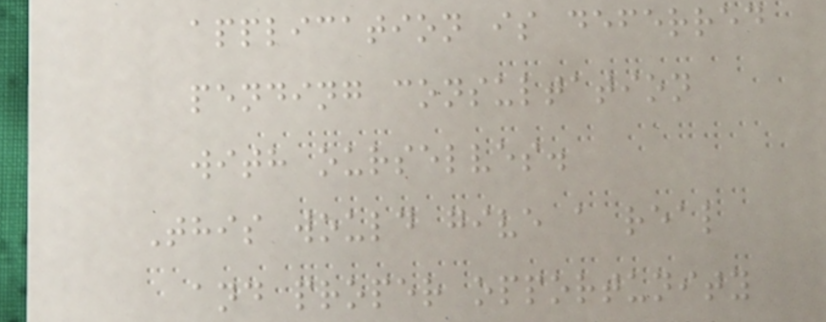application is deferred
pending consultation
with ourselves.
This would give a real
and proper opportunity
